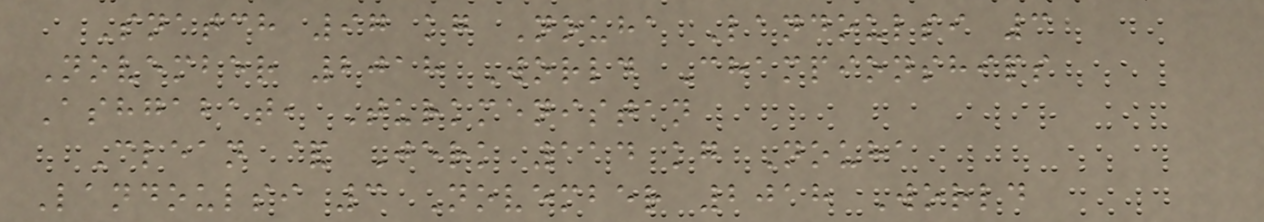Snatch 97 kg Nouha Landoulsi 3
November 2018 World Championships
Ashgabat, Turkmenistan
Clean & Jerk 114 kg Nouha
Landoulsi 3 November 2018 World
